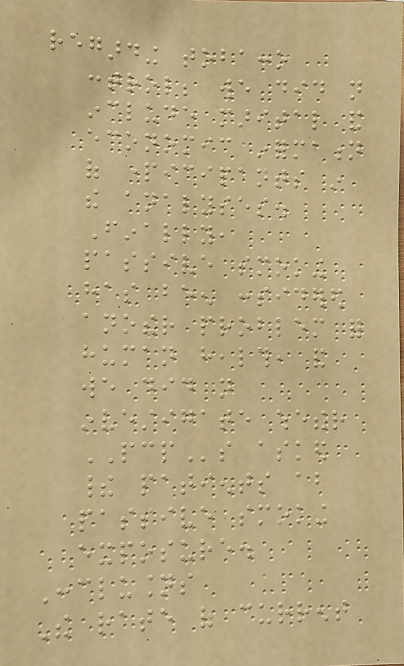regarding tobacco
control; we did not
include marital and
economic information
of participants in
the analyses.
Finally,
passive smoking
has been considered
another problem for
human health, and
we did not
investigate whether
PCPs asked
their patients about
passive smoking
exposure.
Conclusions
The rate of current
